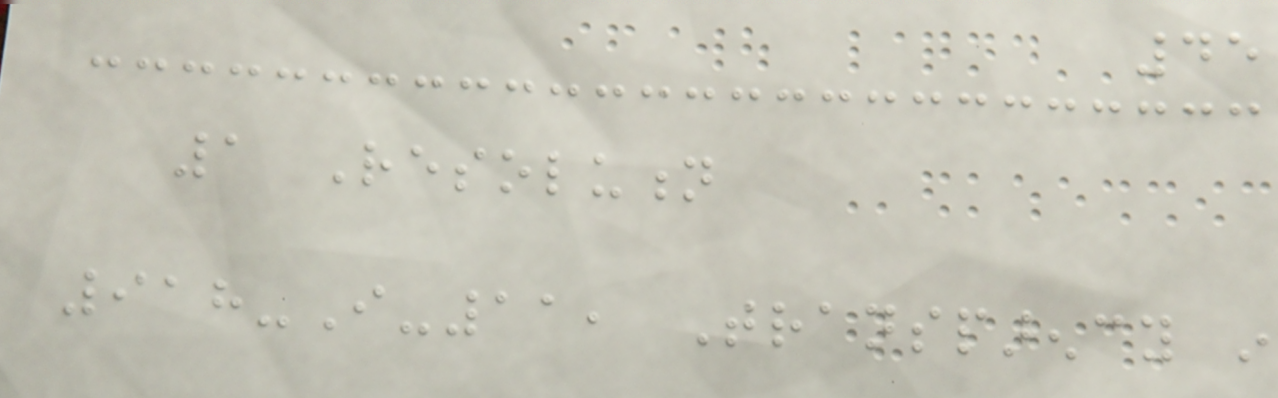45
1 Resolution
918-I-11, Transparency in
